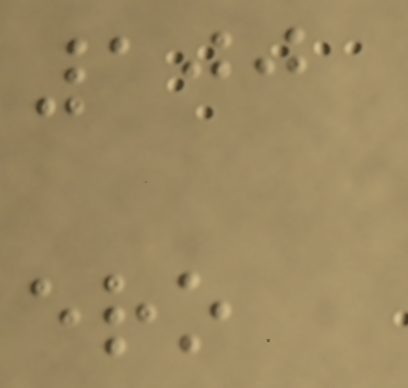100
ero
